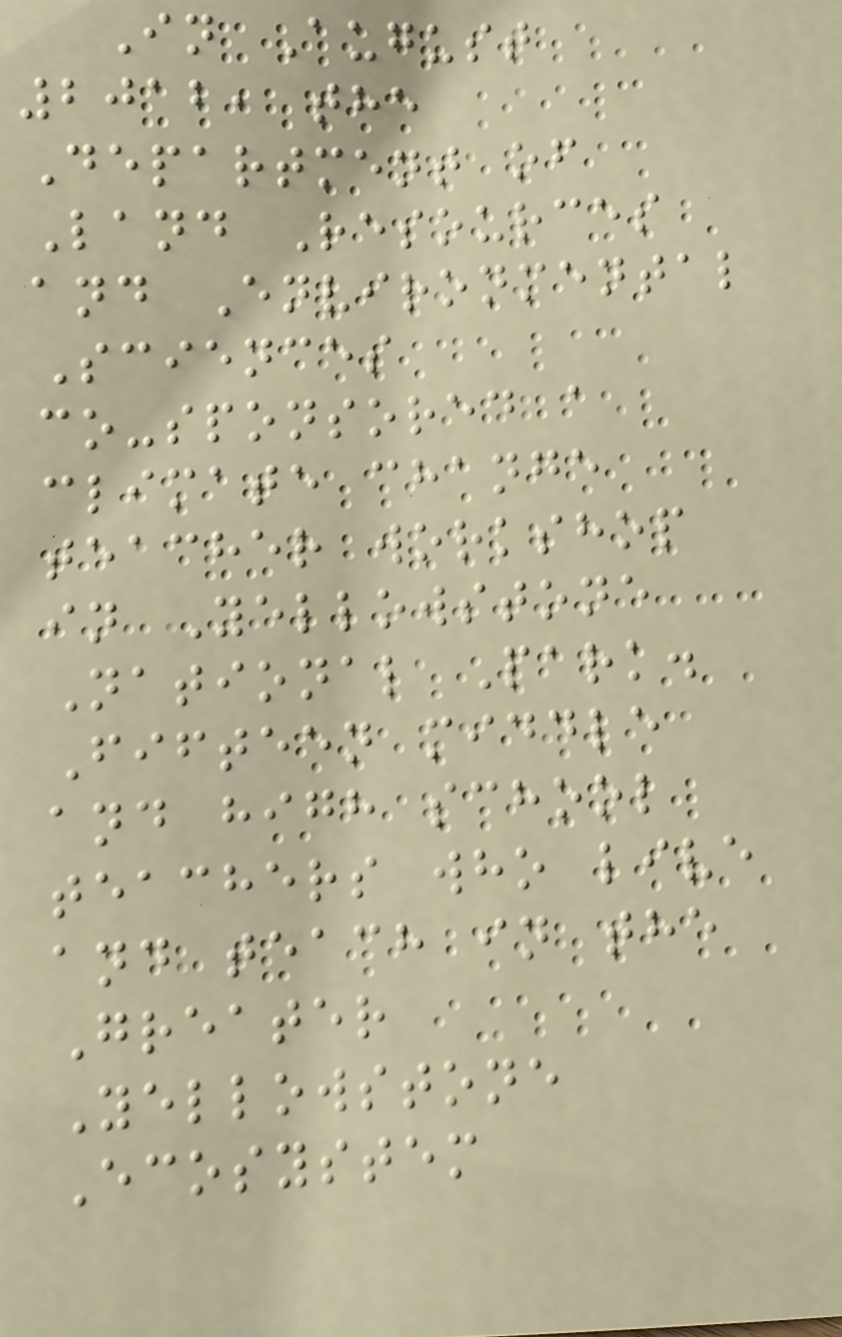In August
2012, the
Department of
Land Resources
and Environmental
Sciences
co-sponsored a
climate change
teacher workshop
in Yellowstone
National Park.
Fifteen middle
and high school
teachers who live
and teach in the
Greater
Yellowstone
Ecosystem
